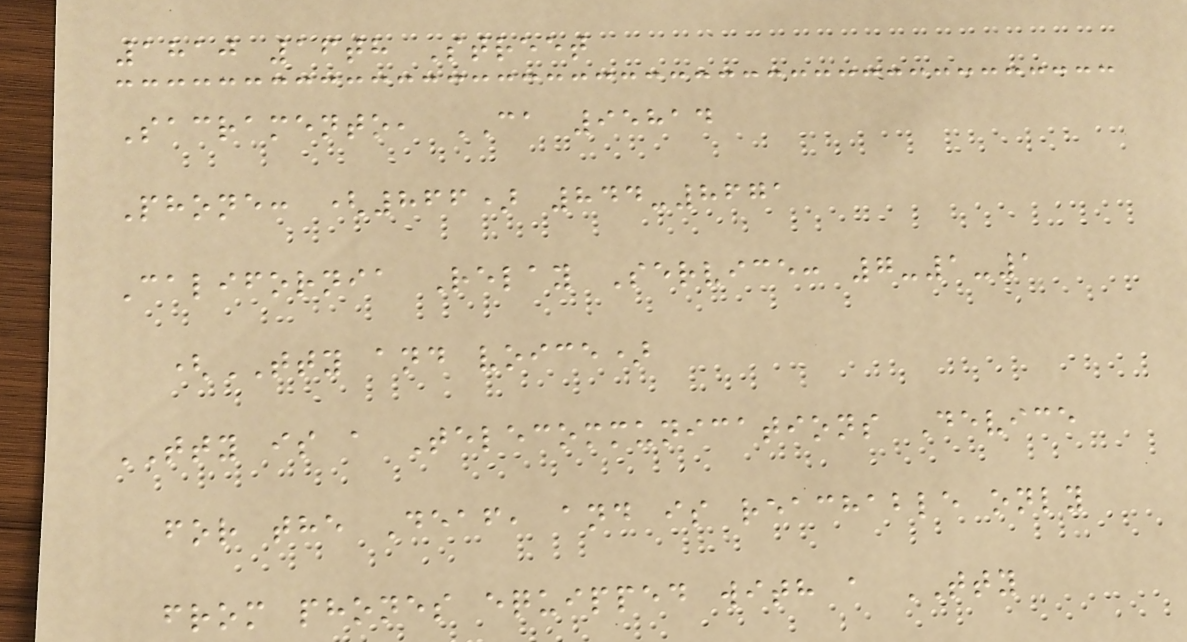1810 16th Street
Sacramento, CA 95814
Phone: (866) 844-8671
California Relay Service: 7-1-1
(TTY and voice)
TTY is a Telecommunications Device
for the Deaf, and is reachable only
from phones equipped with a TTY
